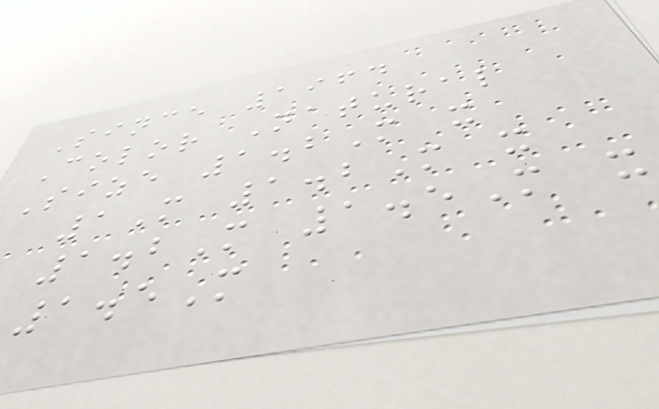Since 1964
Color Natural
Size 1.2M x
1M 1.2M x
1.2M 1.5M x
1.5M
